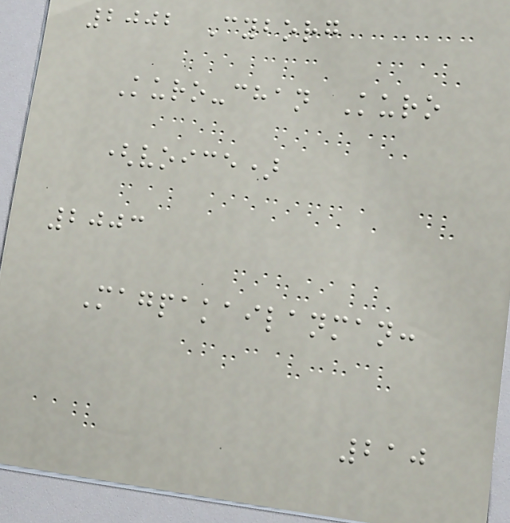2002 Cyborg
Kuro-chan Kuro
(voice)
2003
Magpakailanman:
210
